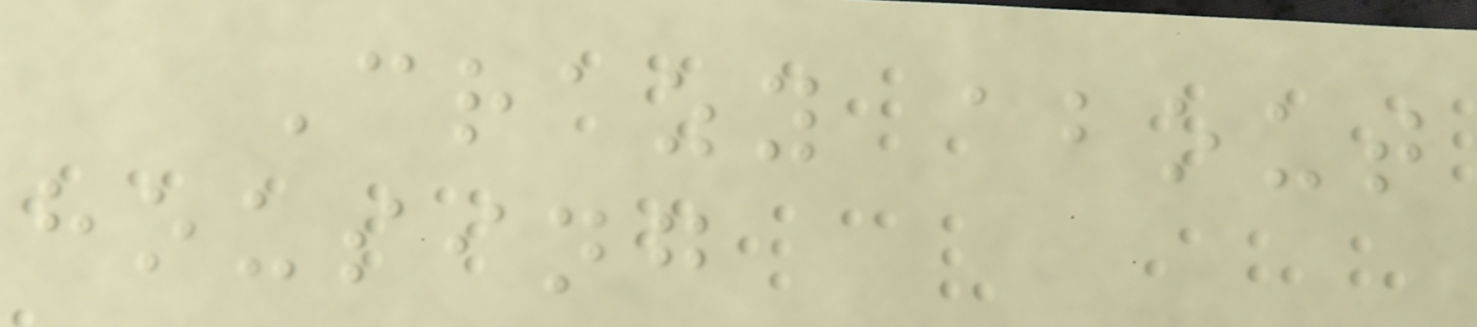Crazy about
housing
